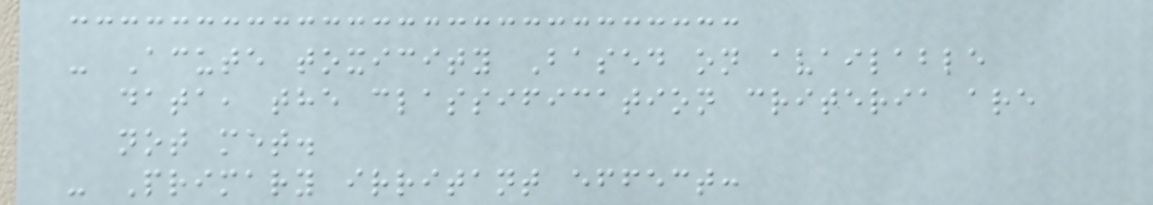- Acute toxicity Based on available
data, the classification criteria are
not met.
- Primary irritant effect:
